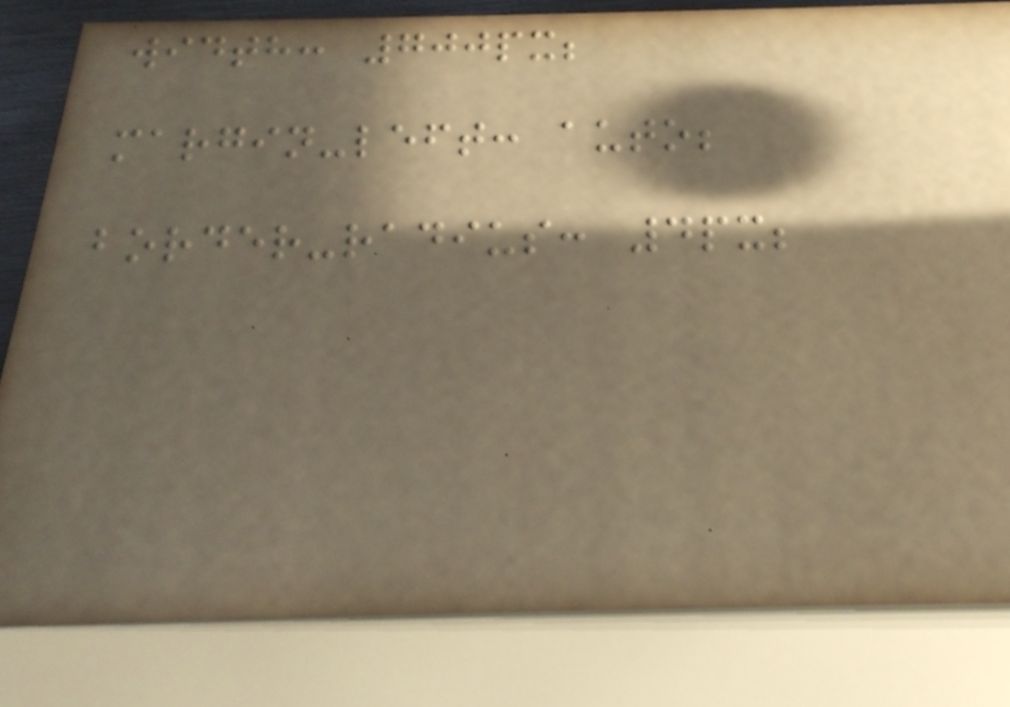width: 700px;
margin-left: auto;
border-radius: 4px;
